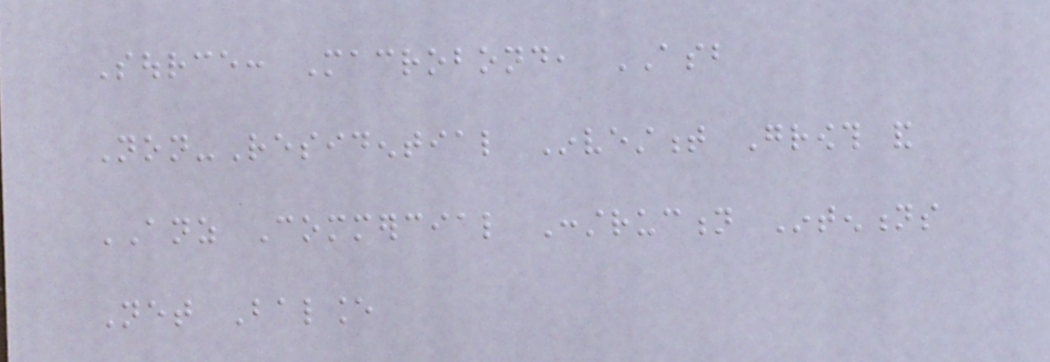Source: Macrobond, ASB
Non-Residential Investment Growth and
ANZ Commercial Construction Intentions
Net Balance
